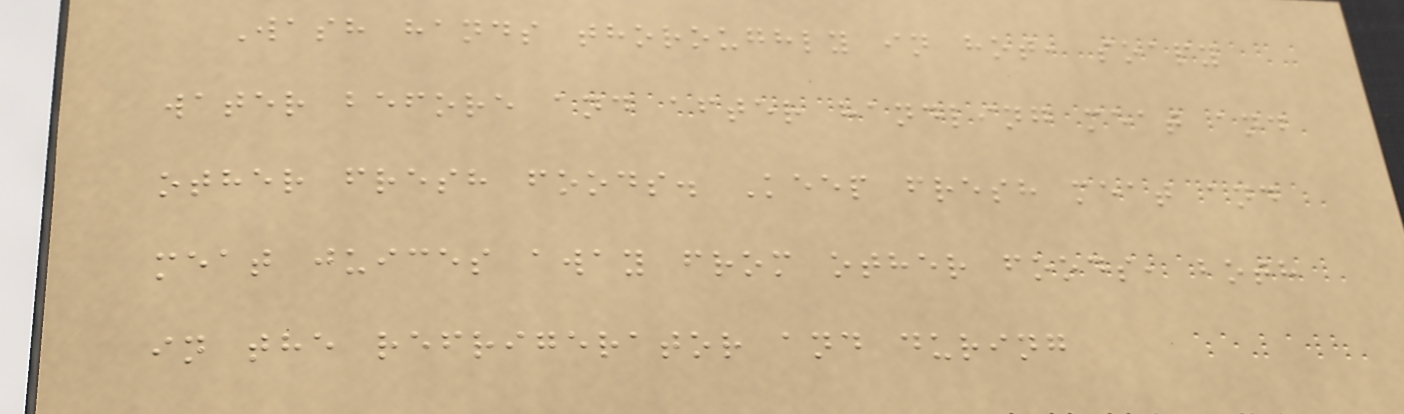Wash hands thoroughly in hot, soapy
water before and after handling meat and
other fresh foods. Keep fresh meat and
meat juices away from other foods, both
in the refrigerator and during
